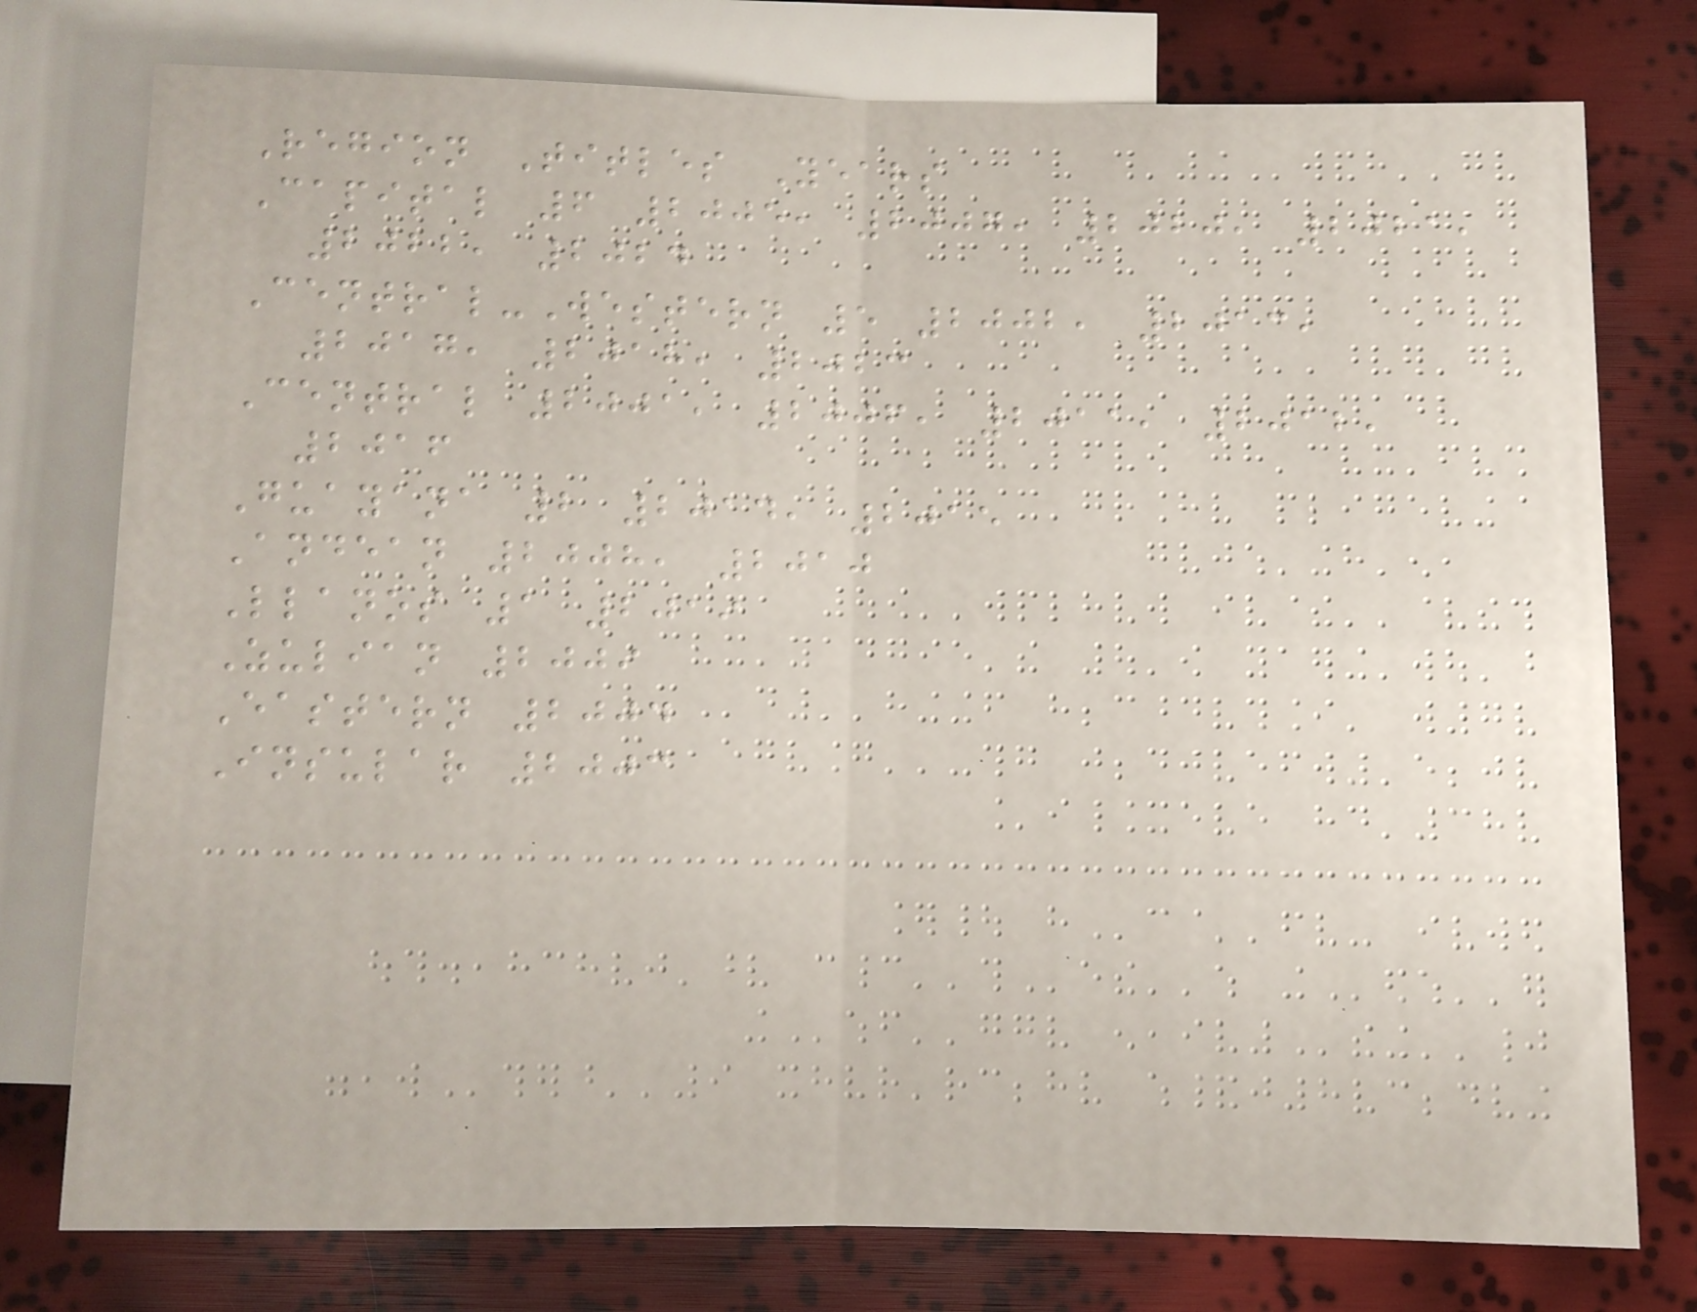Region Titles Years
Capital 6 2005, 2007, 2020, 2021,
2022, 2024
Central-Western 5 2002, 2013,
2017, 2018, 2023
Central 2001, 2006, 2011, 2012,
2016
Guayana 2 2014, 2015
Andean 2008, 2010
Llanos 1 2019
Zulian 2009
Eastern 2004
Insular 2003
